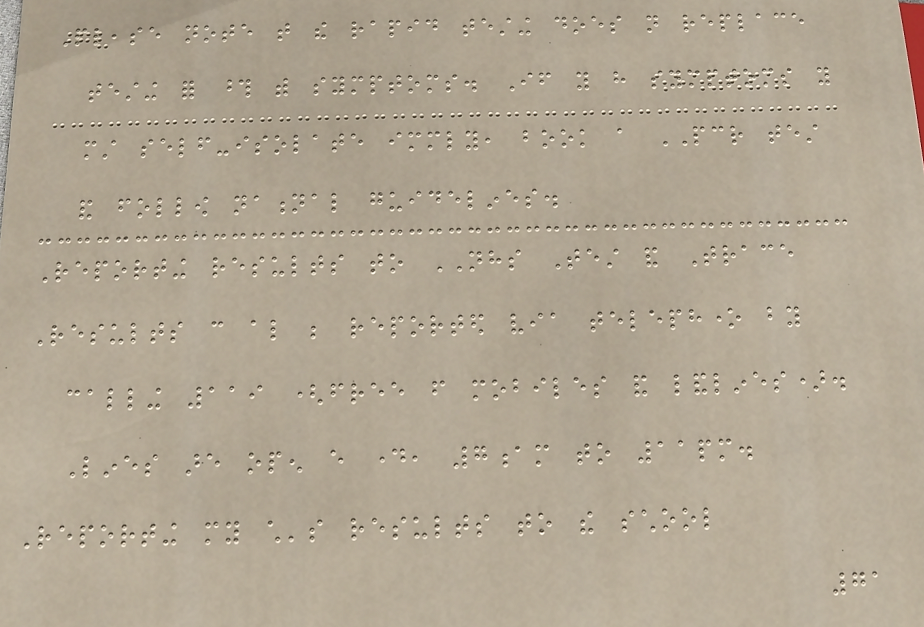Please note that the rapid testing does not replace
testing for those with symptoms. If you have symptoms you
must self-isolate immediately, book a PCR test
and follow national guidelines.
Reporting results to NHS Test and Trace
Results can also be reported via telephone by
calling 119 (free from mobiles and landlines).
Lines are open every day, 7am to 11pm.
Reporting my child's results to the school
71
